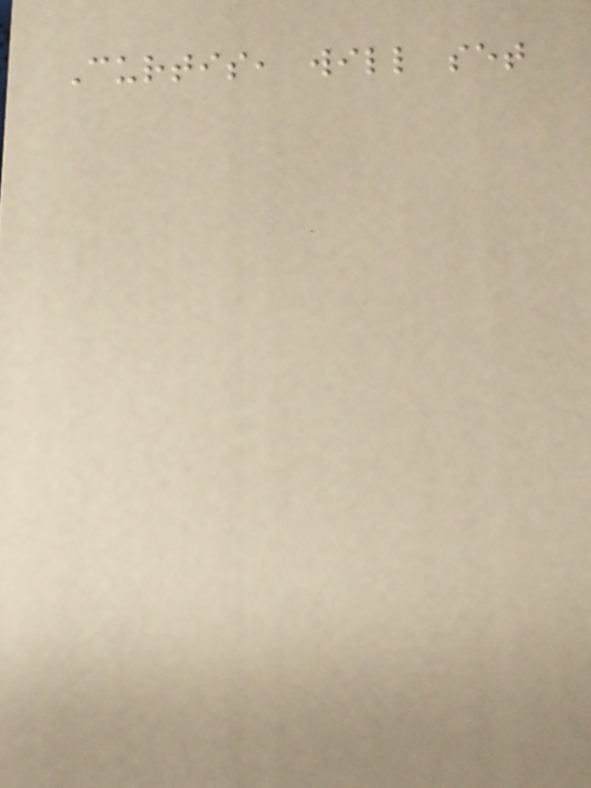Curtis, will set
